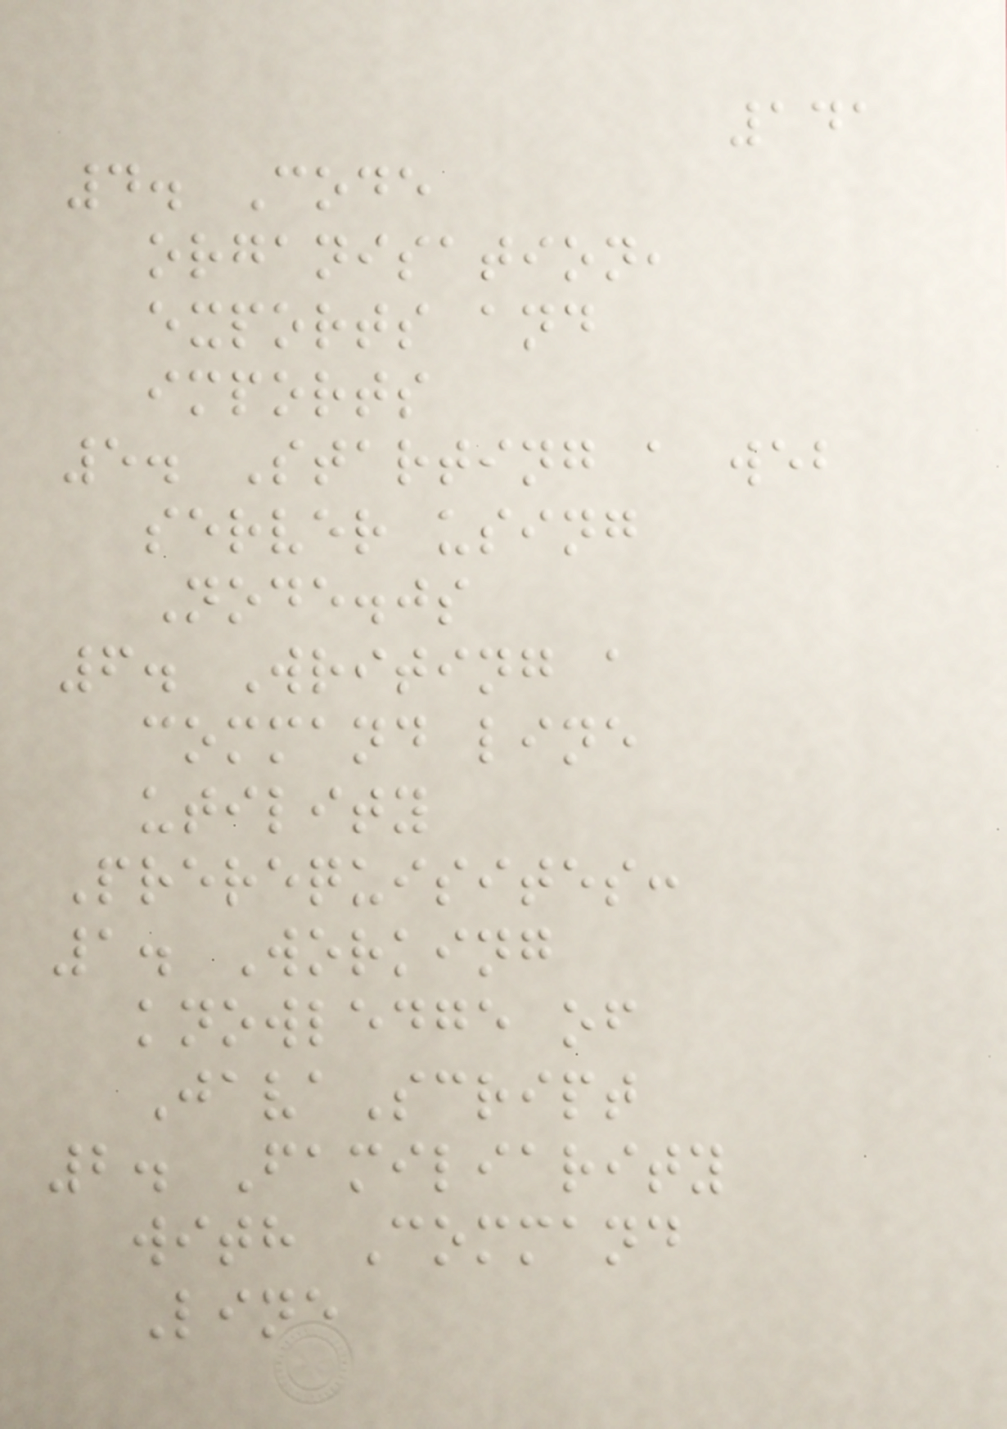141
4. Code
organisation,
exports and
imports
5. Starting a web
server using
Node.js
6. Writing a
command line
utility
Prerequisites:
1. Working
knowledge of
JavaScript
2. Familiarity
with Command
Line
